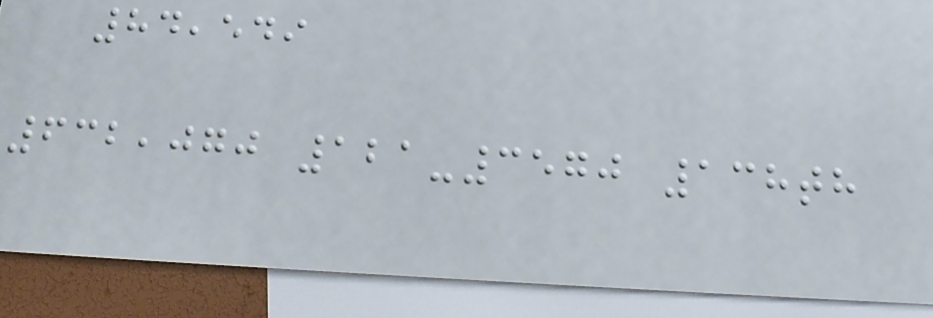84,549
632,070 121-3570 138th
